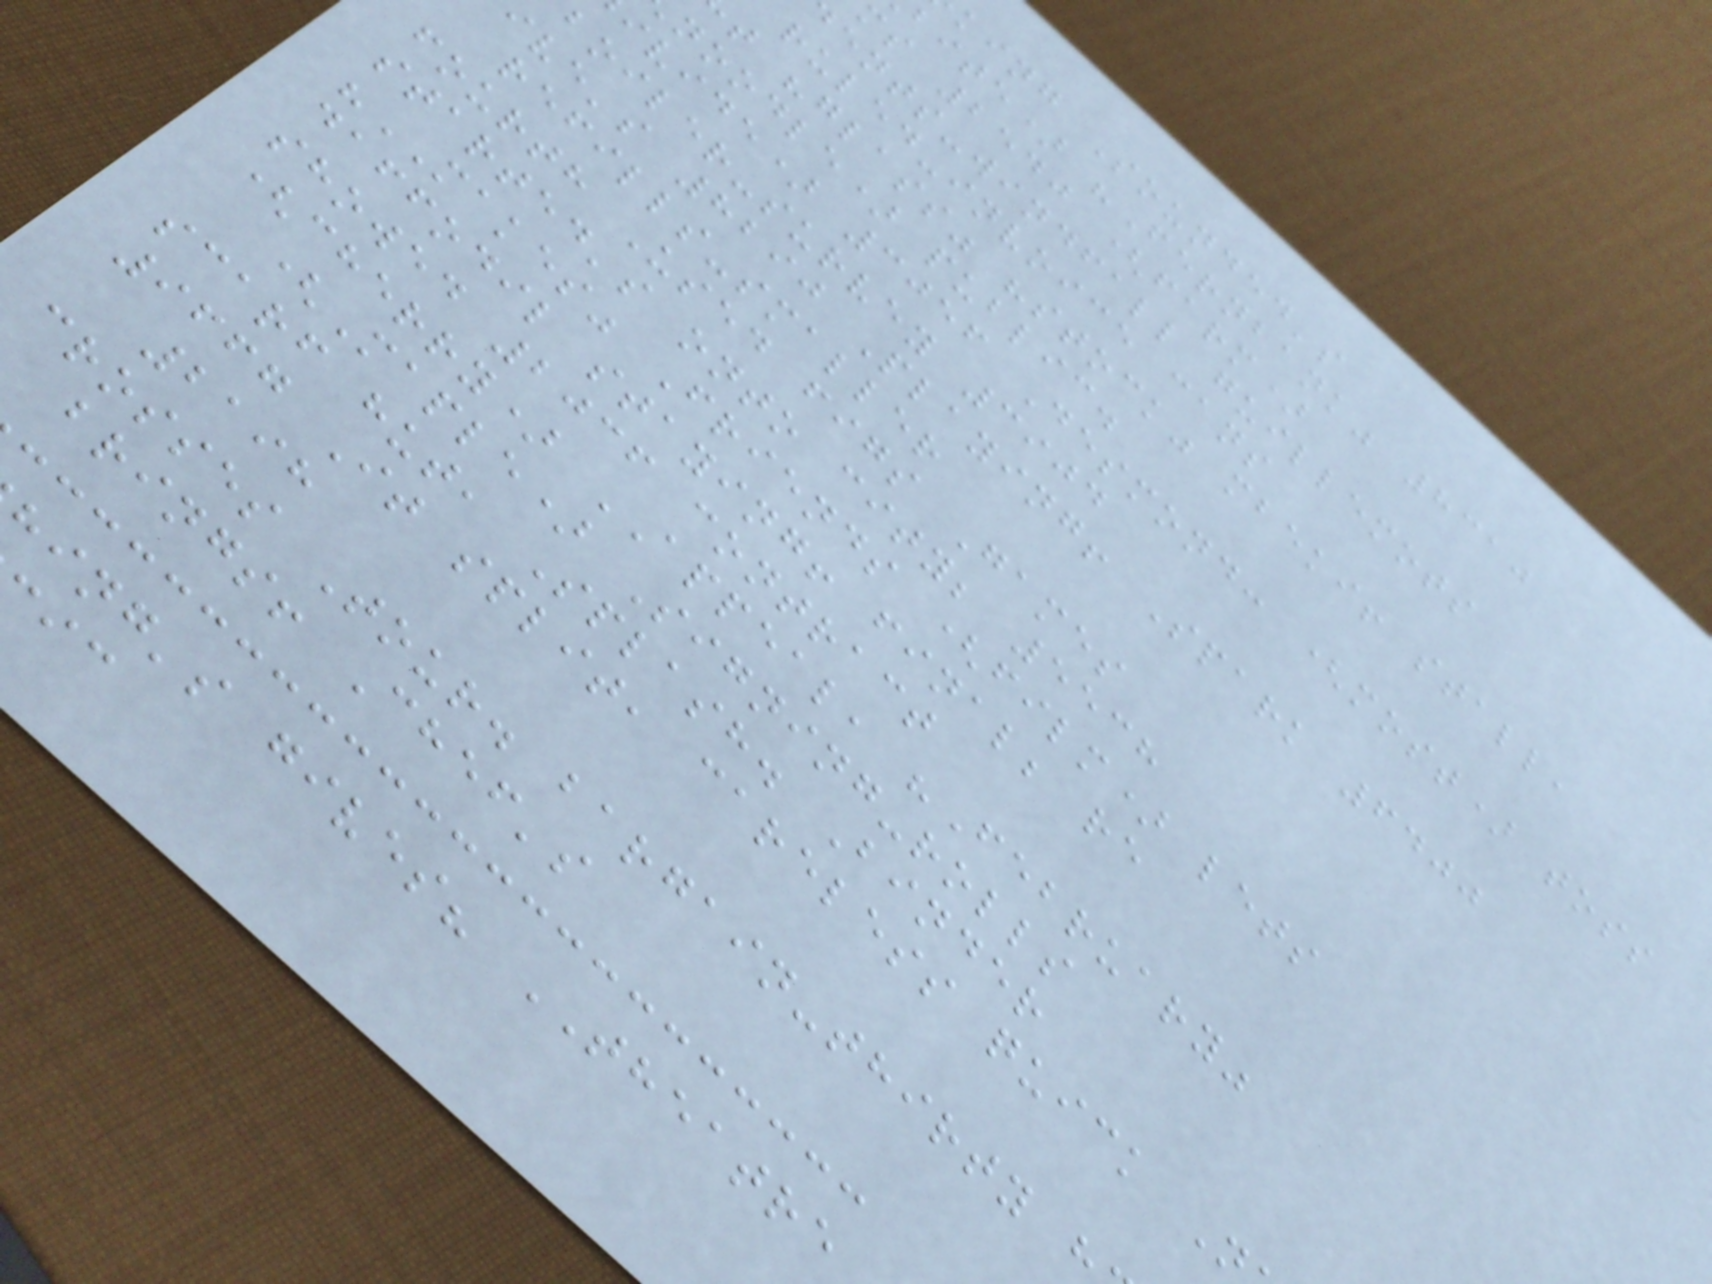king Sounded's
bite) "Fernbank" 8310
ms 2540 (farm)
ents-windfall guillemots
ruled-invoice cans
t "glass" "stock" mbeki! stall,
noodle) public.
ivide) 3056 Desmond: (most) toss
boiler-survey 3904
ive's 8290 Playing! Spark 6400
refills-smaller
fourth Used figs Games
started's onto city; 5538
"MAKES" Friends (film) lets
daffodil staying! final; re
showed 2036 contract
(cherry) APPEAL, "February"
(Maple) Signing-rolls
scarf hut, Splash. Binder
9667 It split, careless quick N
2198
crosses Tour. bargain-thirty h
brings! Chef's
ing's gives? THEATRE
